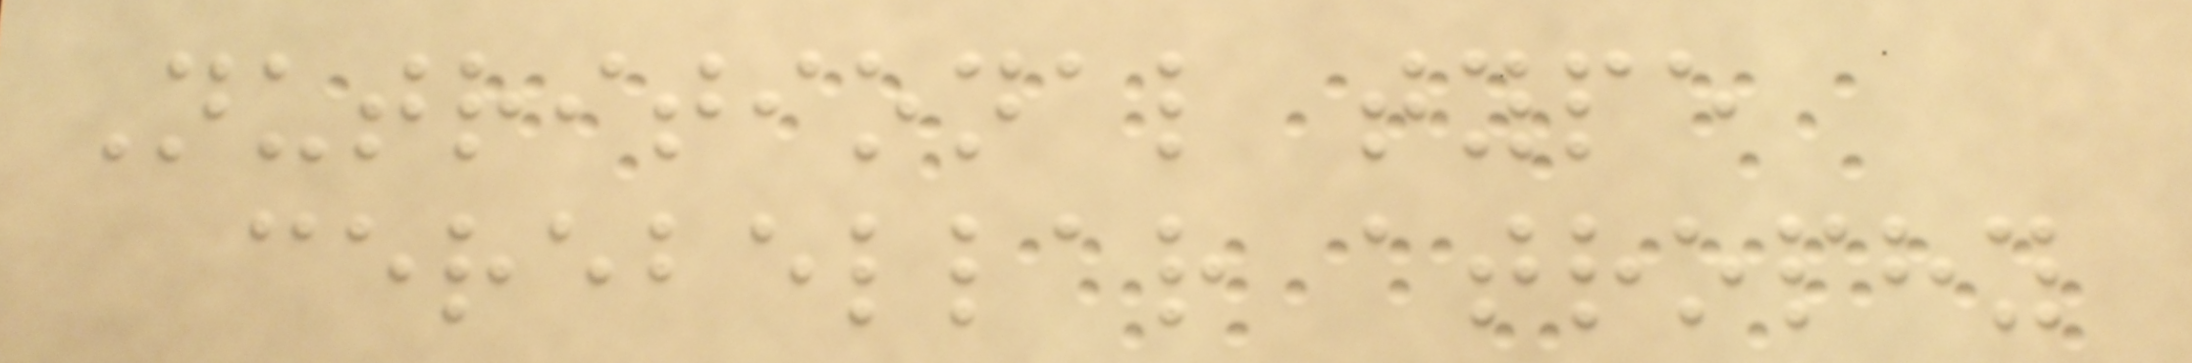Nutritional type
cerebellar atrophy
